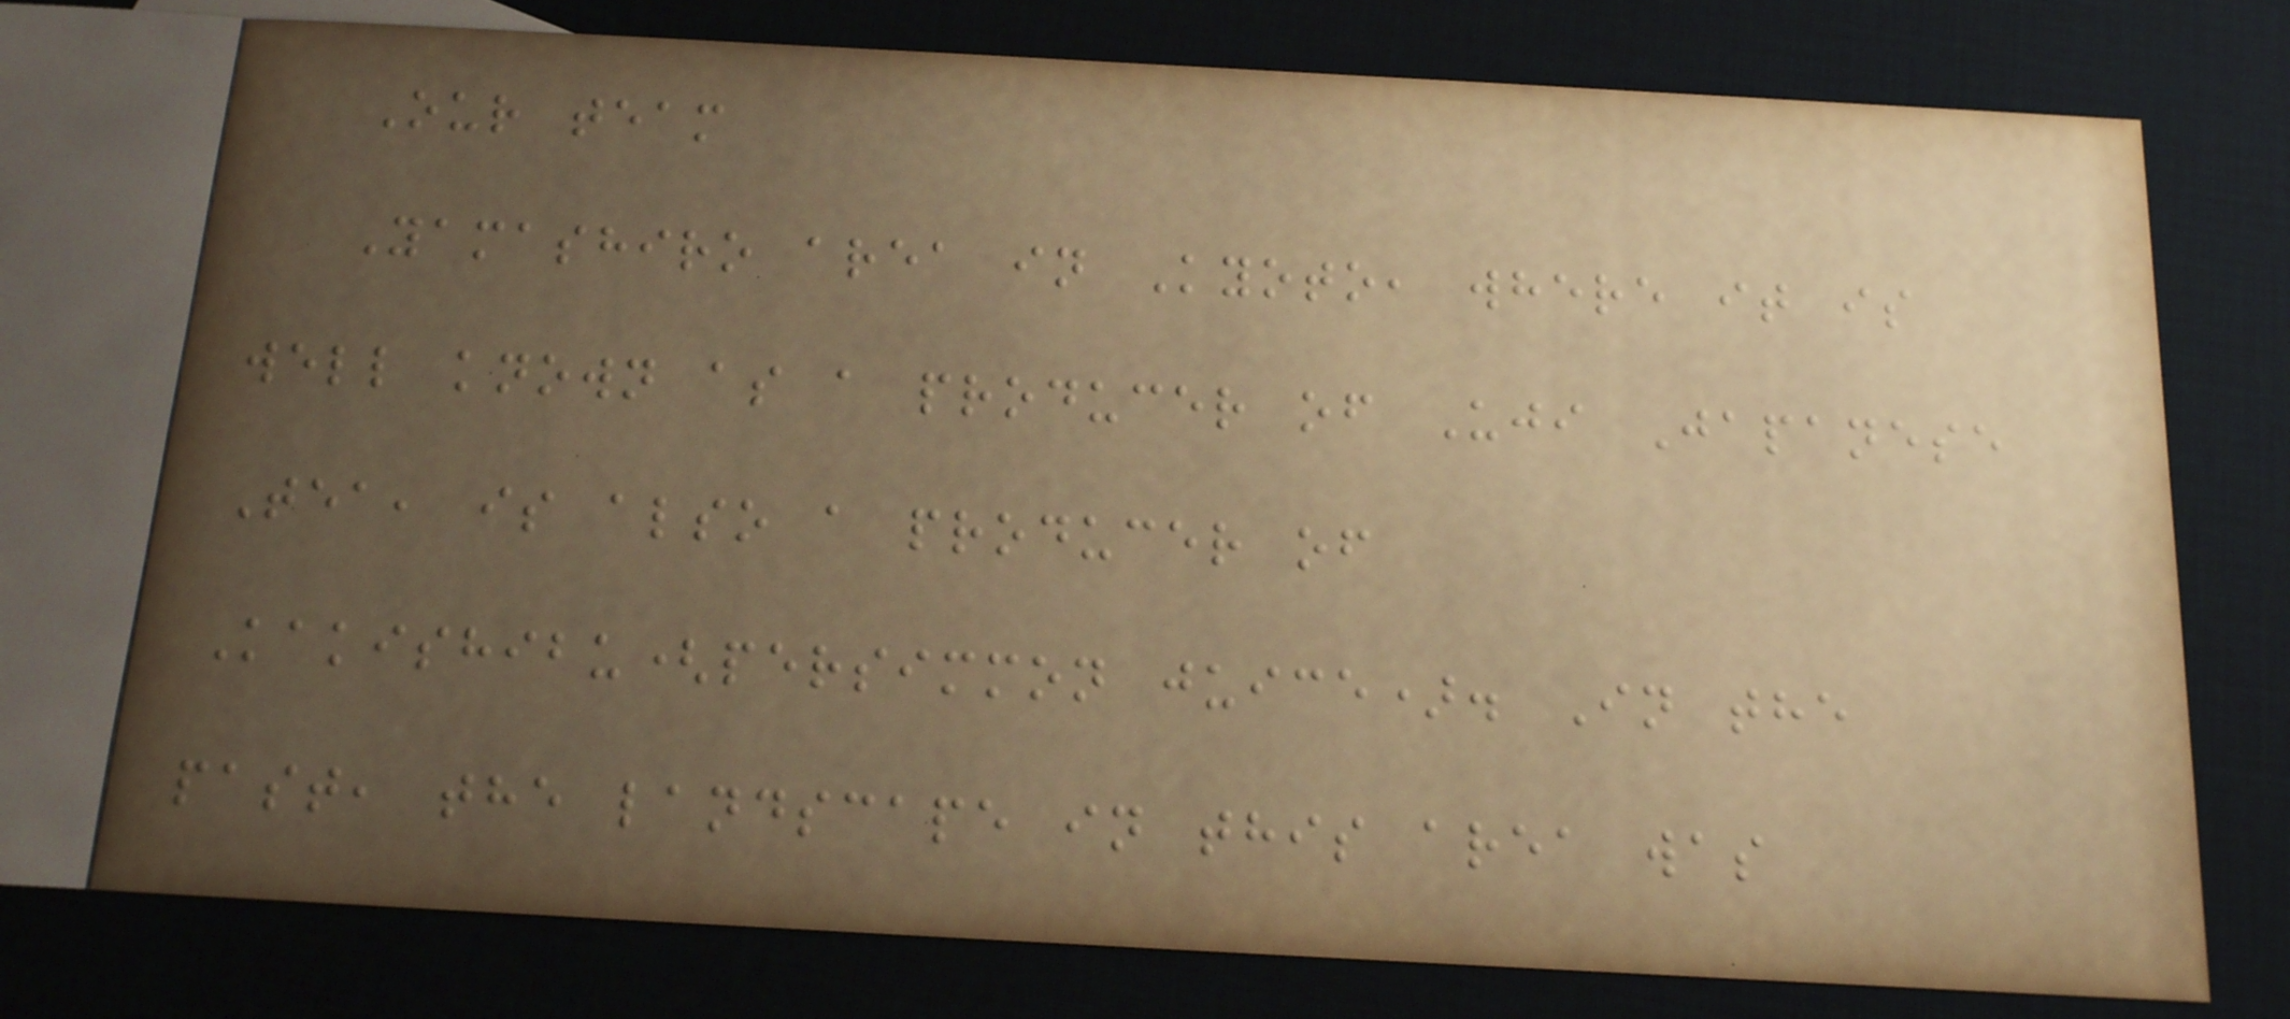Our team
Yamashiro area in Kyoto, where it is
well known as a producer of Uji Japanese
Tea, is also a producer of
Kakishibu(persimmon juice). In the
past, the landscape in this area was
